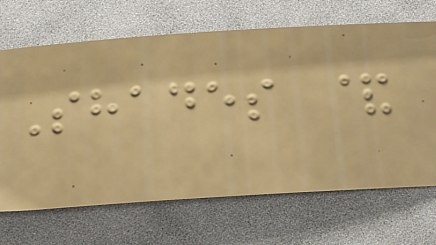Shades &
